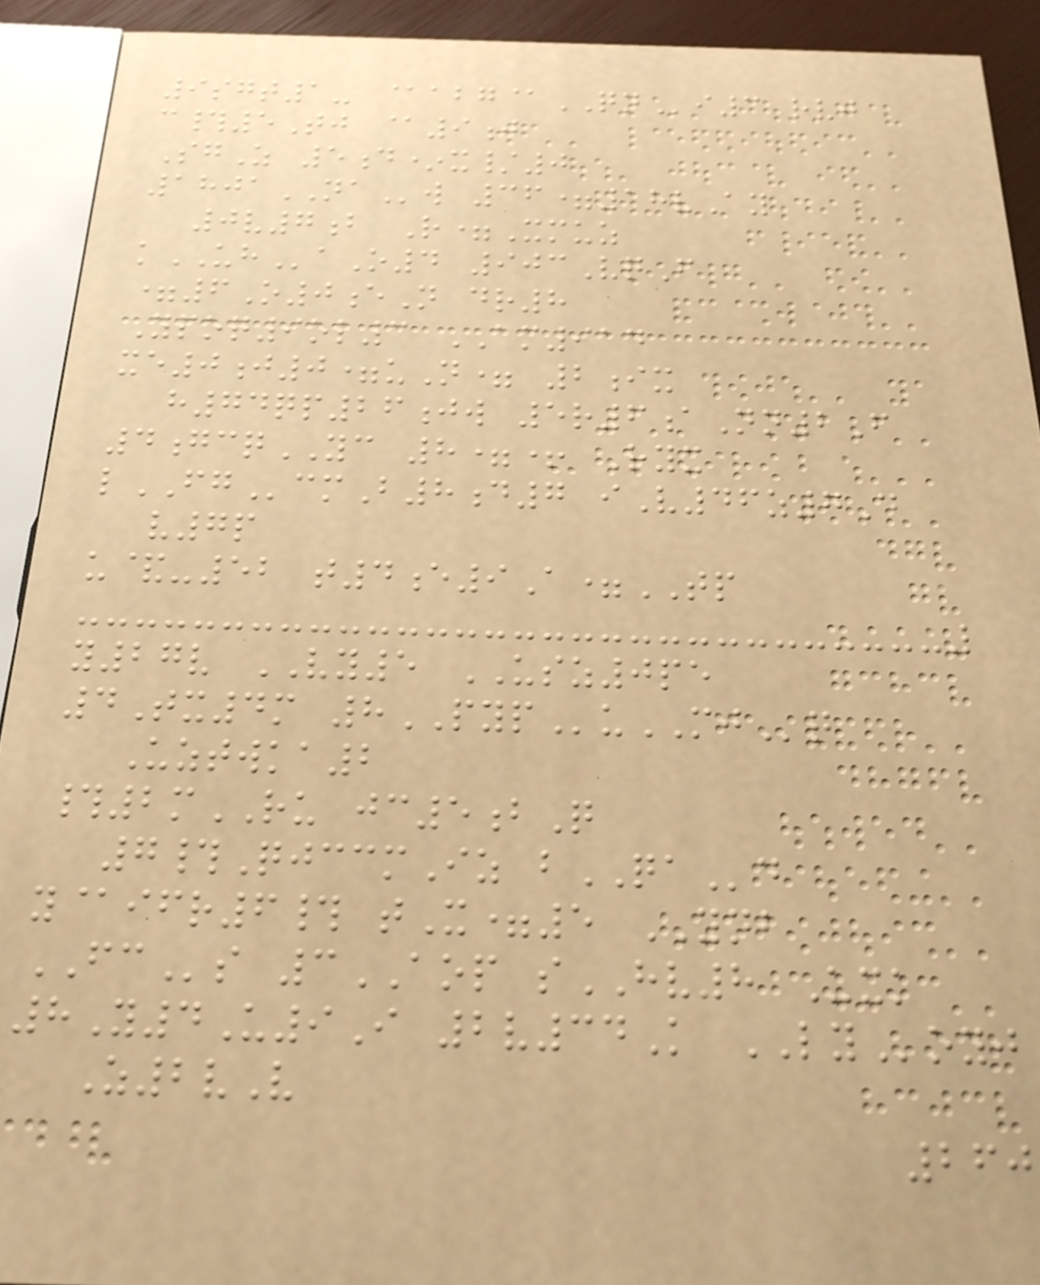9sgt1- @abg@QNi3 rvj
c#5Tj @9j
SgZ 5d*x/0
1801NAw 36=18vAy
0v7b R=Xmuz
kUHaO4 903VqF
=6O0eN dr8
Ypoq9ol3 AM914
xe0j0=uN= 2ix
h74qp26jw 5r6aNn2F
4gcqYC 8=+ Ryx
lFGcmB8d7 iV46z7D
v7p
u&-52 t4e9A=TP
y27v VY5 USZ0pe
4Tx4m 8PYPuMJq
Uztwka2
#2mRU jc5bQ
7#QjccmIz bQAd
y@ifr6# tX=5 YNB
FCs 3AOP sHV8 Uxk
8Y4U9I 2v34K LYoyj
Z2vV
260
